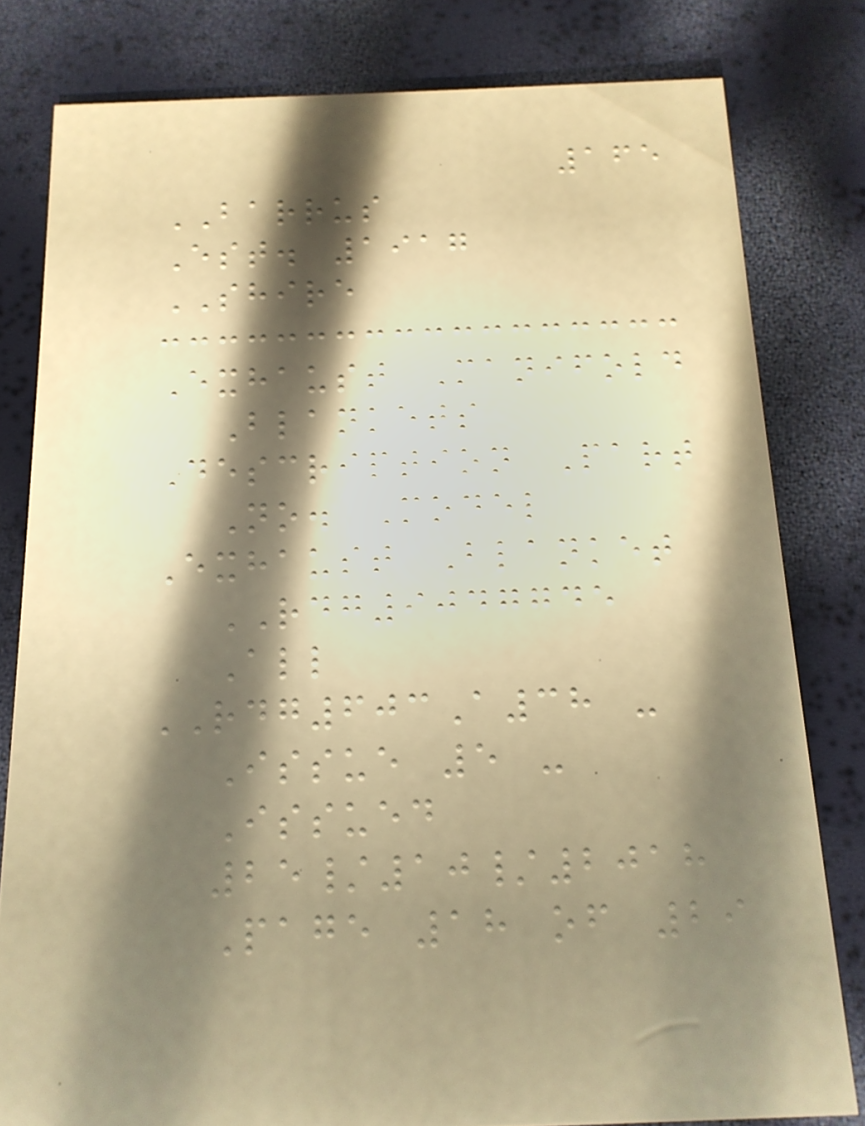165
BARRUS
Est. 1917
SHIRE
Exhaust Manifold
Blankets
Description Part
No. Model
Exhaust Blanket
RDG9047745
All
RDG603A38 -
Issue 5 -
Issued
25/10/2018
Page 18 of 29
